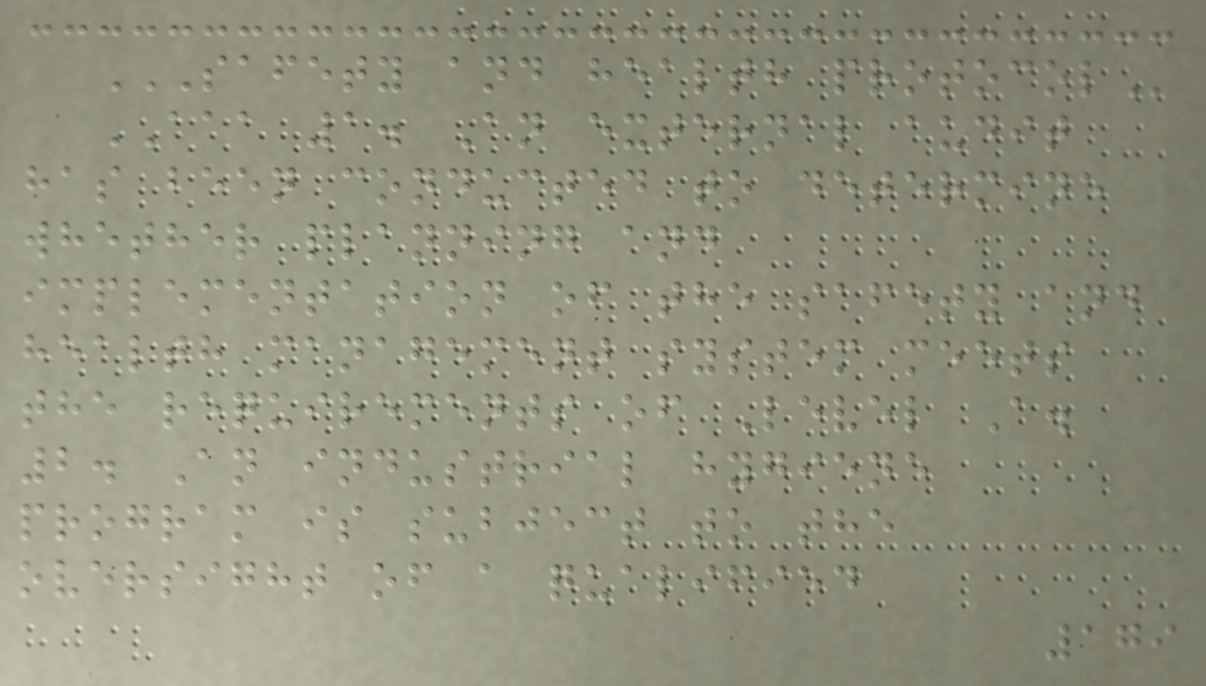SAFETY AND HEALTH PROTOCOL
AAA 1. An external audit
has been conducted to determine
whether planning and
implementation of the safety and
health management system meets
the requirements of Level A.
2. An industrial hygiene
program is subject to the
oversight of a qualified
179
